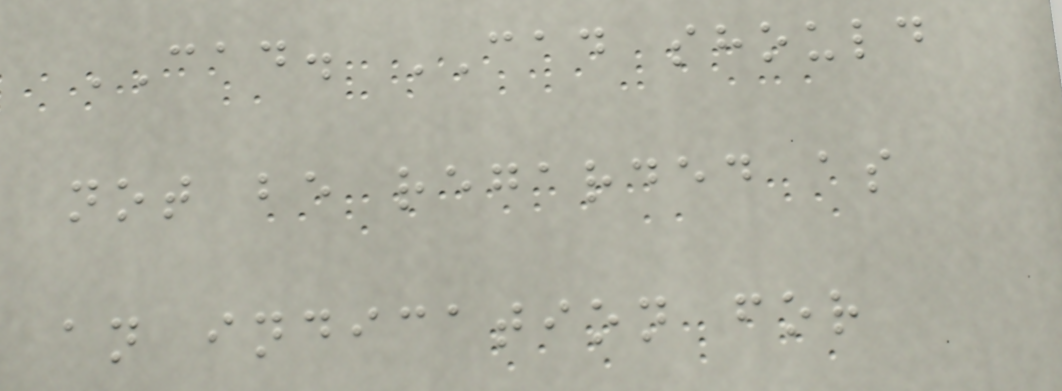CAD. CAD should
not be regarded as
an indication for
